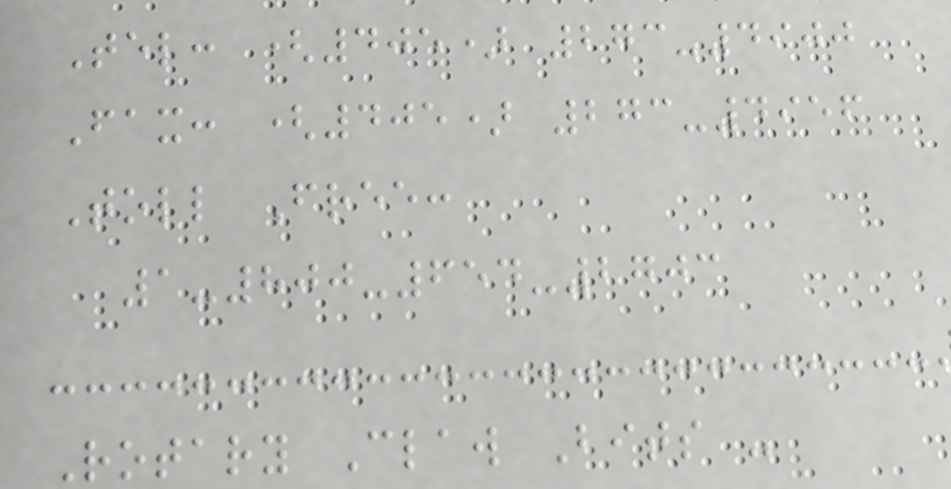Tel: (405) 273-4900
Fax: (405) 273-4956
Toll Free:
1-800-654-2703
Rotary Claw Bits -
